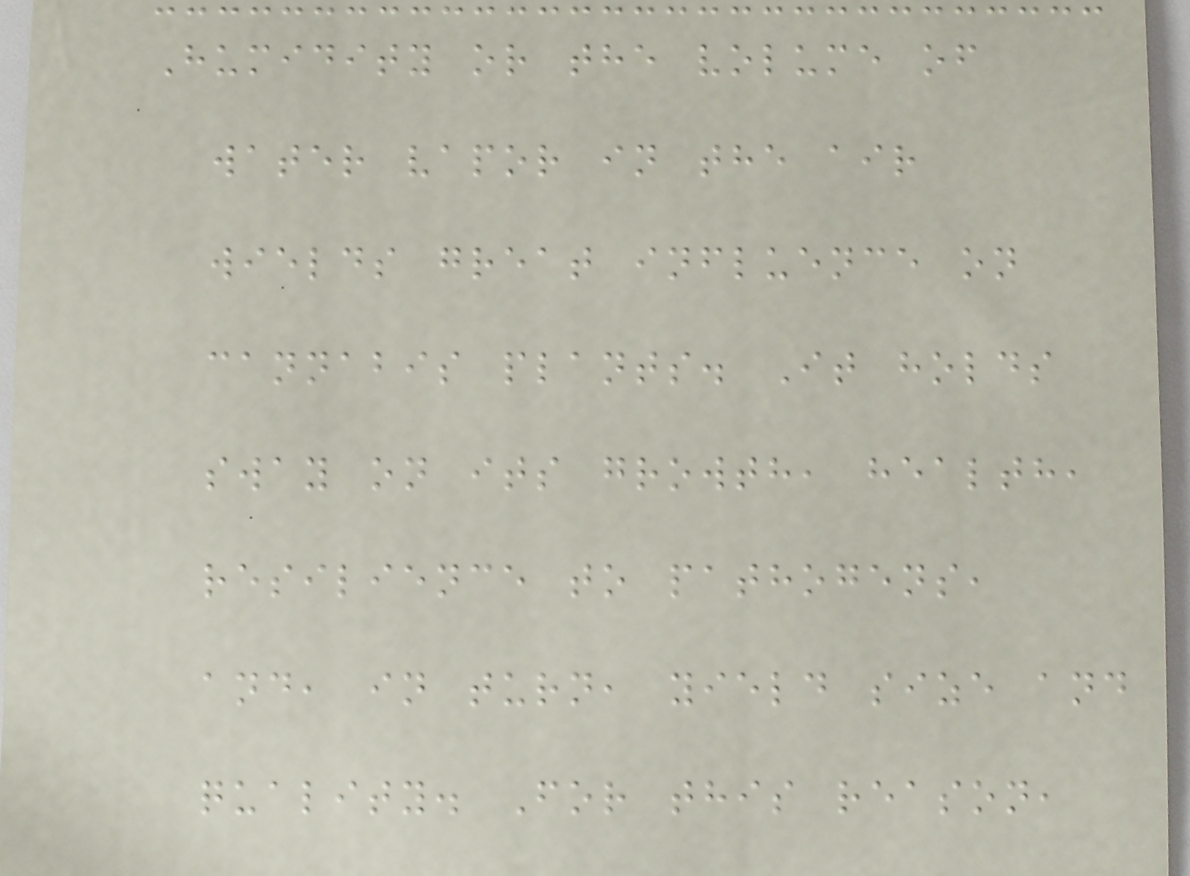Humidity or the volume of
water vapor in the air
wields great influence on
cannabis plants. It holds
sway on its growth, health,
resilience to pathogens,
and, in turn, yield size and
quality. For this reason,
